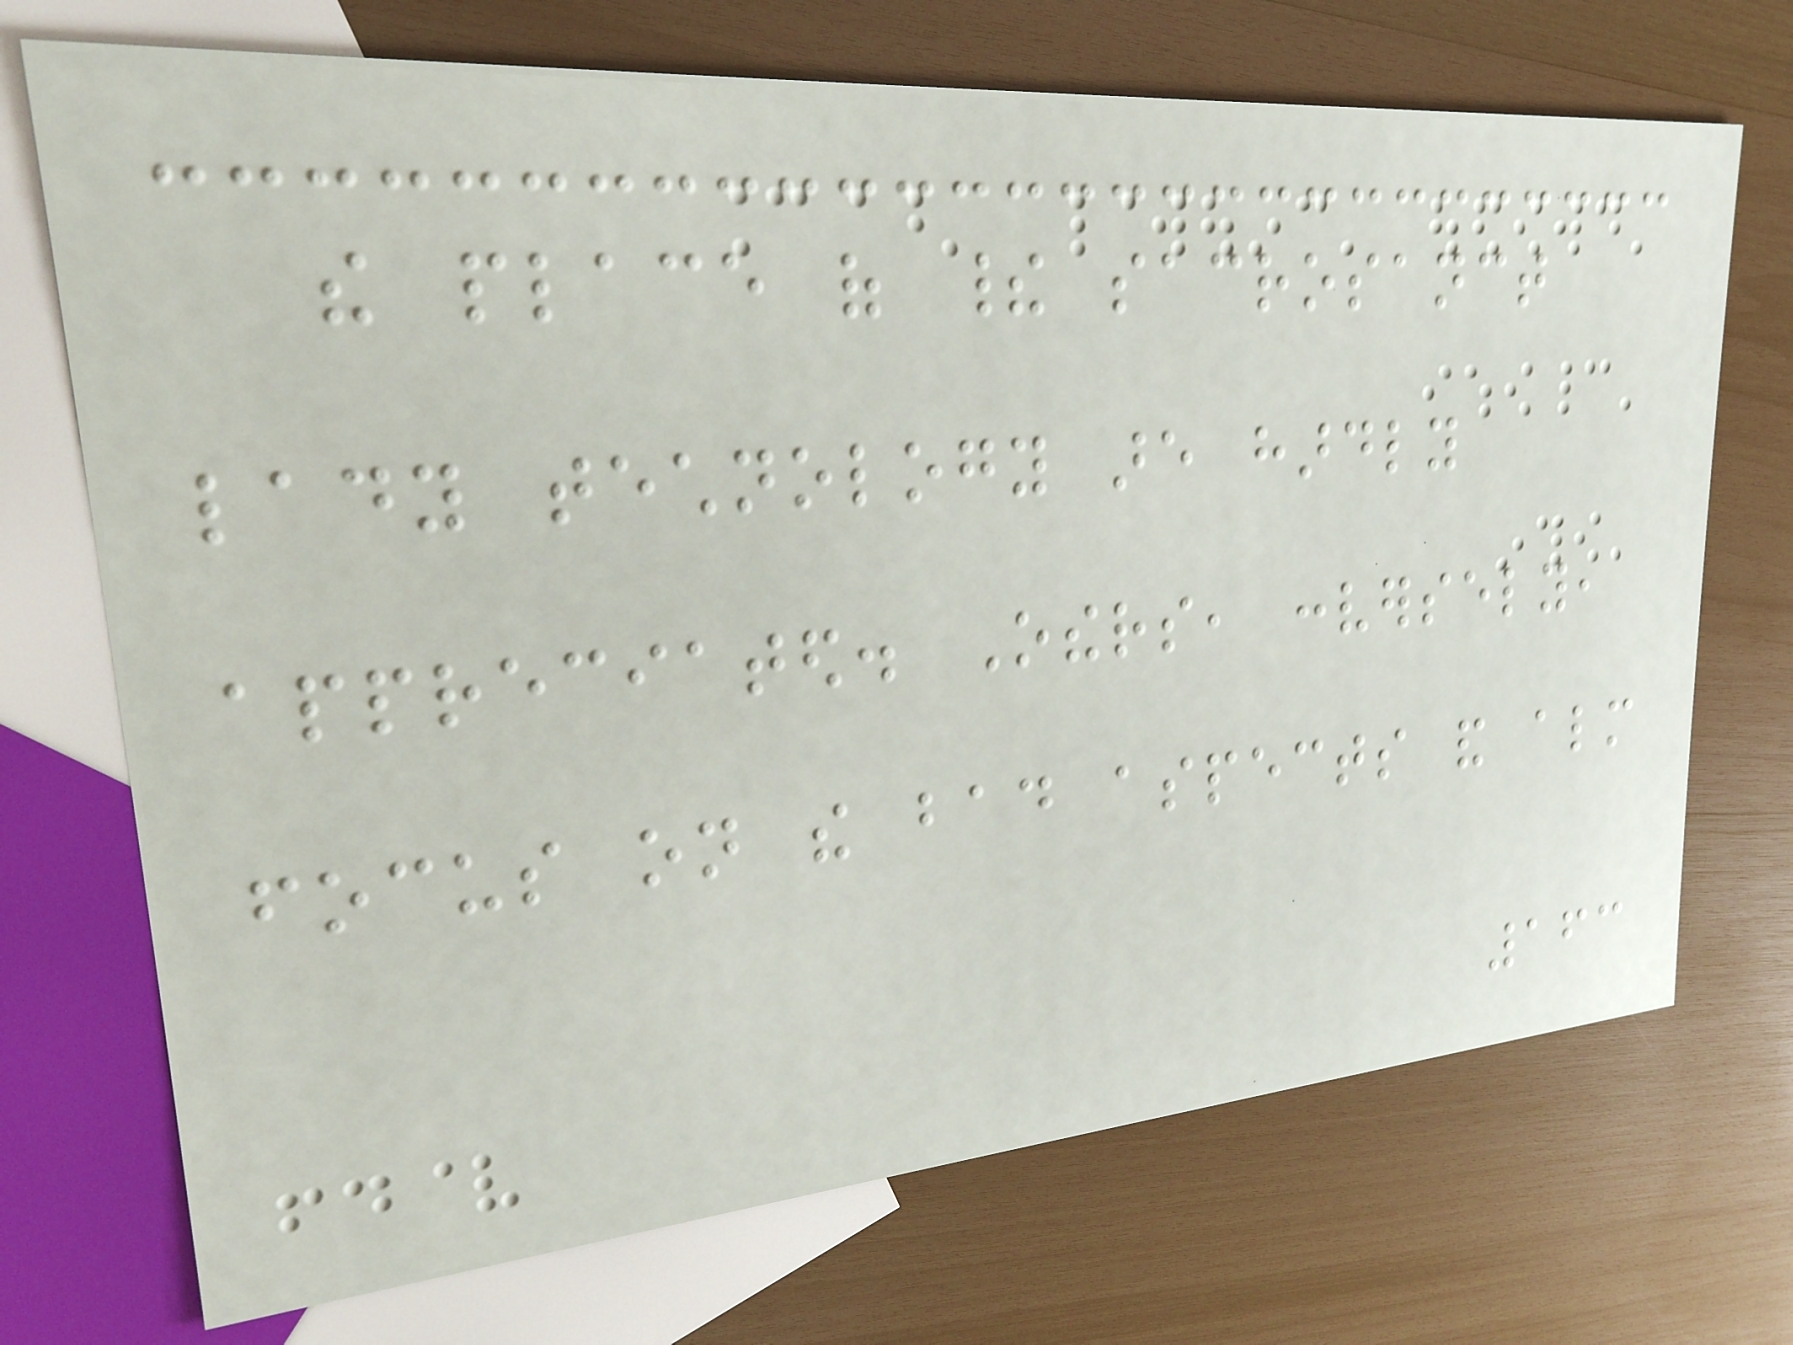the place of their sacrosanct
lady technology are hardly
appreciated. Others, conversely,
focus on the bad aspects and almost
163
